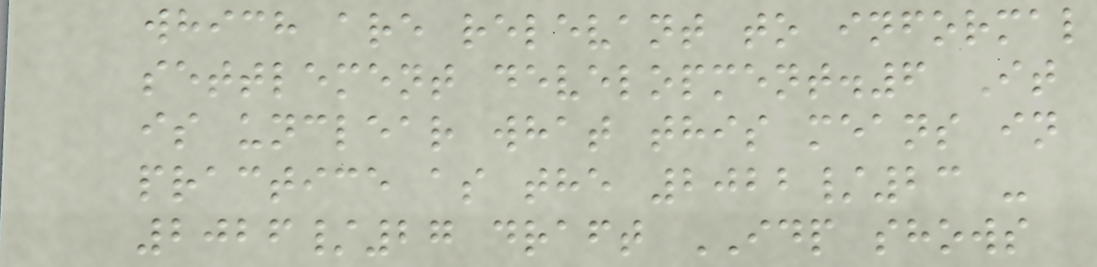which are relevant to informal
settlement development.6 It
is unclear what this means in
practice as the 2022/23 -
2026/27 draft IDP shows
